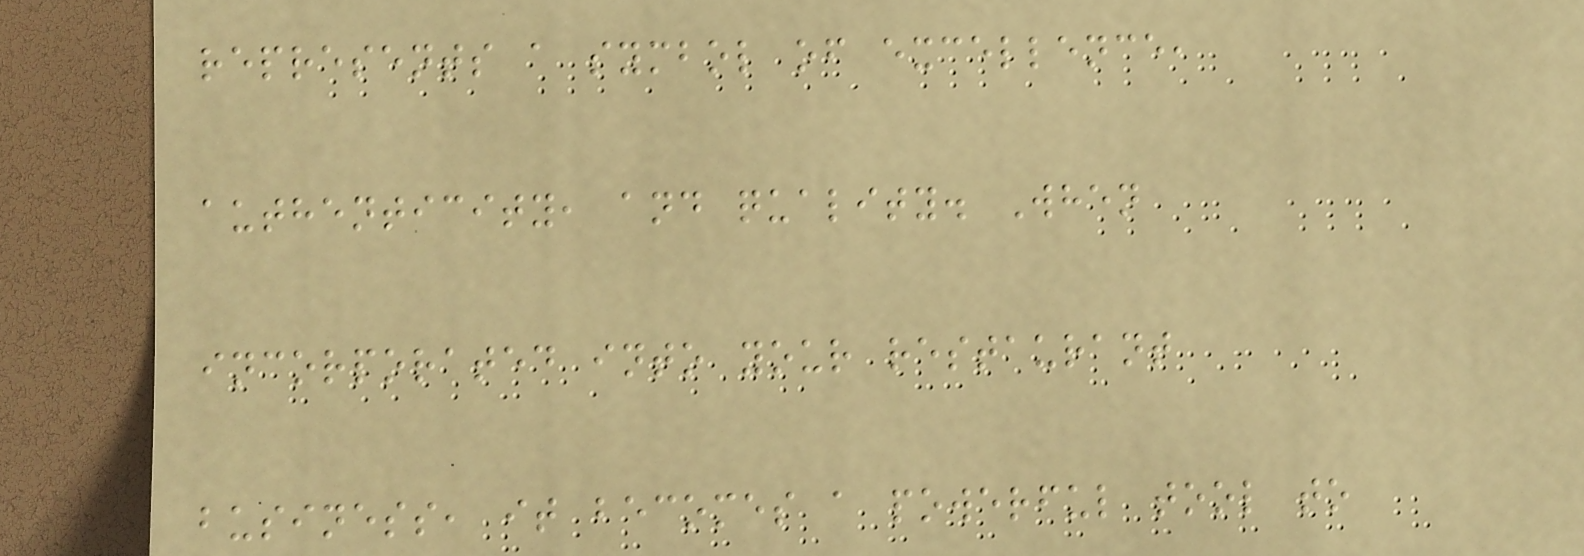represents a symbol of excellence,
authenticity, and quality. When
incorporated into your restaurant
business, it becomes a powerful tool to
